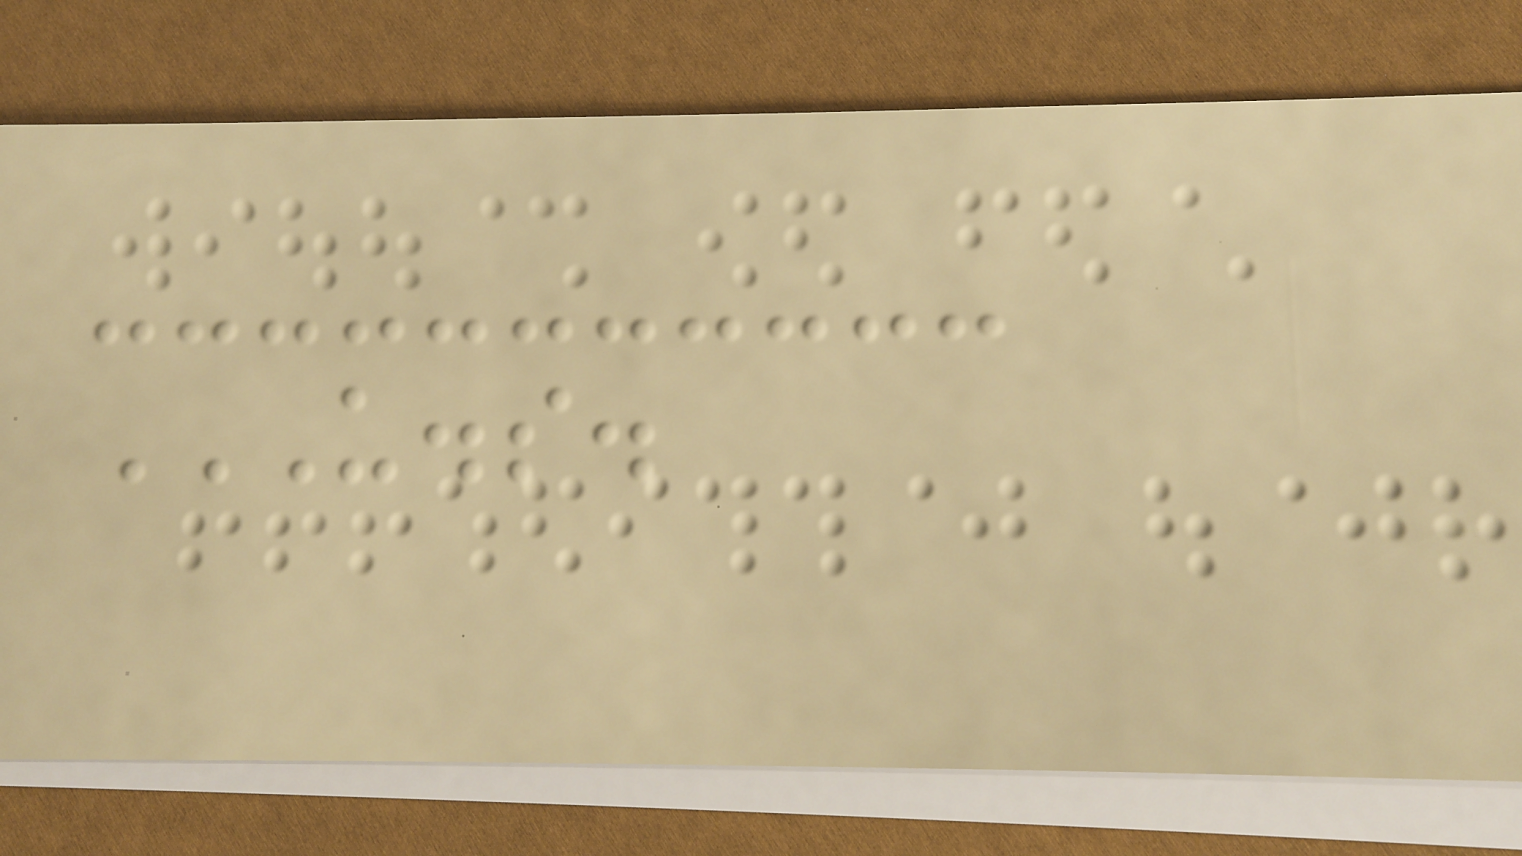U.S.
